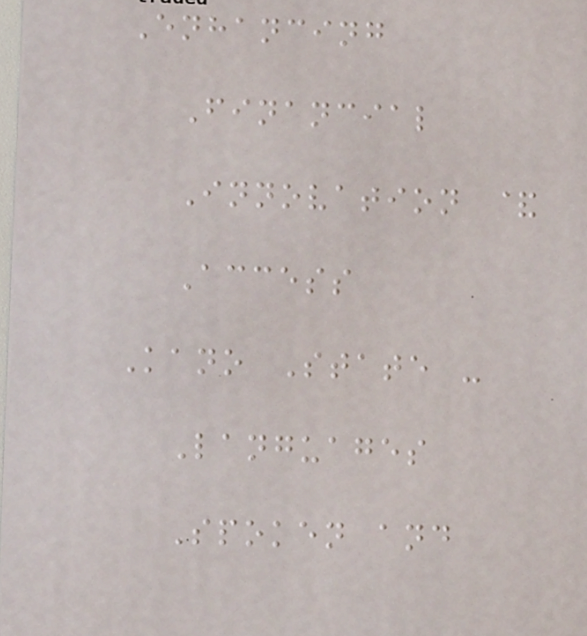Enhancing
Financial
Innovation &
Access
Kano State -
Languages
Spoken and
